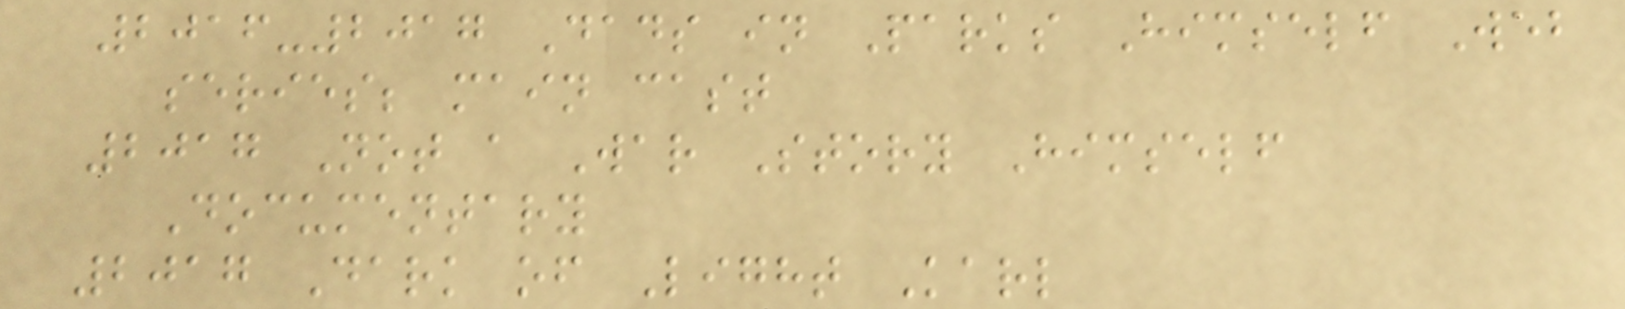2016-2017 Dads in Parks Himself Web
series; main cast
2017 Not a War Story Himself
Documentary
2017 Dark of Light Karl
